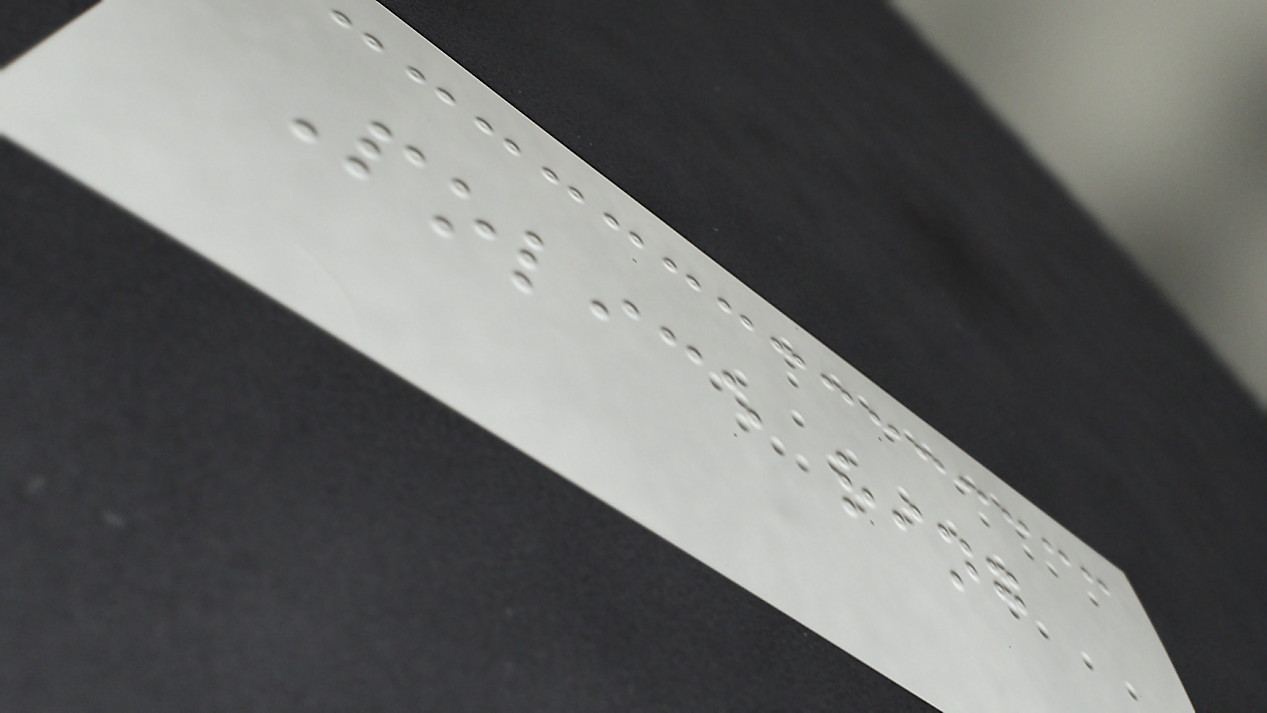Police ring
